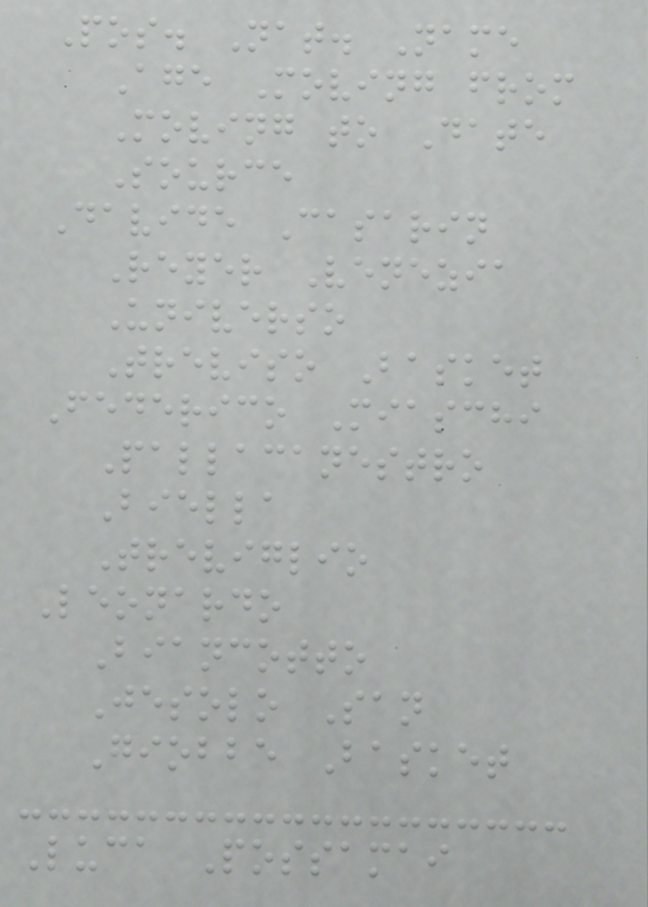Pos. Nat. Name
Age Moving from
Moving to Date
Source
Davide Casarin
Reyer Venezia
Universo
Treviso Basket
Federico Miaschi
Pallacanestro
Biella
Treviglio
Leonardo
Biancotto
Jesolo San
Giobbe Basket
Luca Possamai
